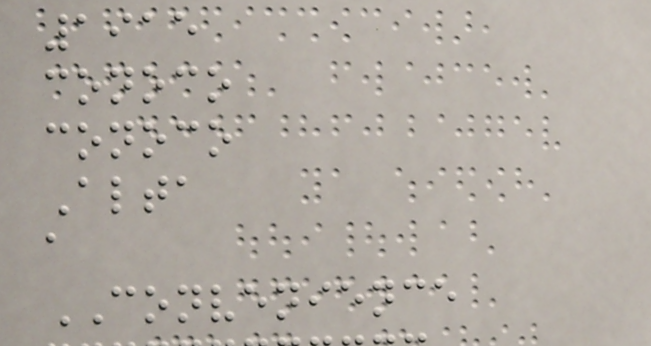1915
conoco
conoco
Alta
a
CONVENIENCE
